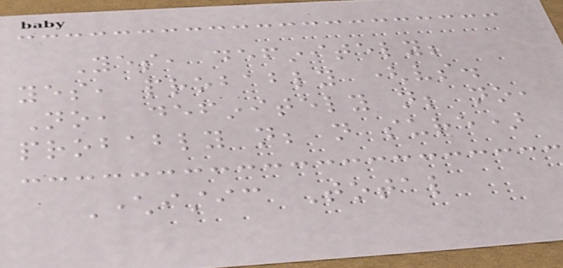Yes, definitely;
yes, probably (vs.
No, definitely not; no,
probably not; not sure)
Characteristic Total
